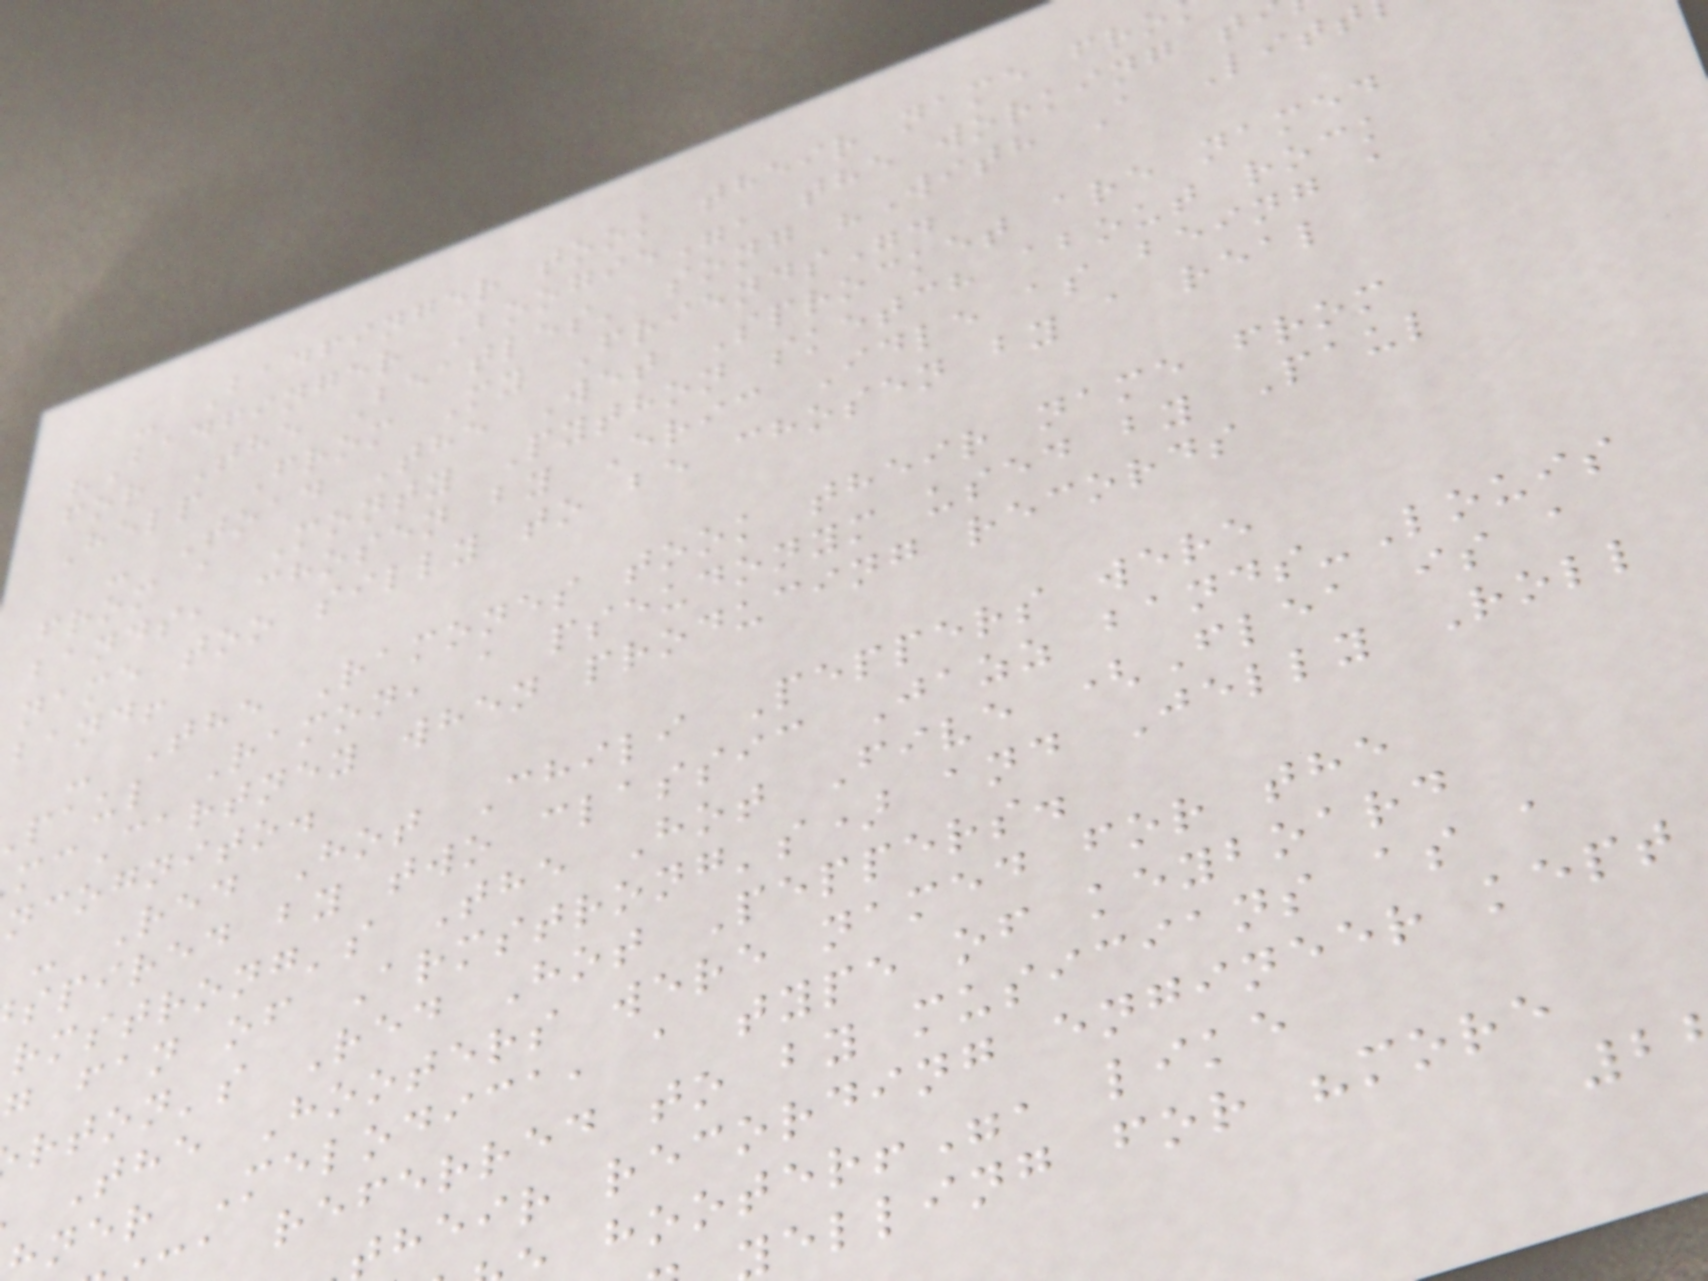- Badfinger took their name fro
"Badfinger Boogie", the working t
for The Beatles' song "With A Litt
Help From My Friends".
- Toad The Wet Sprocket are named
from a Monty Python sketch about rock
bands, chosen by Eric Idle as being a
name too silly to be chosen by a real
band!
- The Ramones took their name from
paul Ramon, a pseudonym used by Paul
cCartney when producing records
ncognito.
- Red Hot Chili Peppers were
spired by two classic Jazz bands-Louis
rmstrong's The Hot Five (Flea is a
g fan of Armstrong's) and Jelly Roll
rton's Red Hot Peppers.
The Hooters were named for the
ner Melodica, a type of keyboard
a referred to by musicians as a
heir recording engineer kept
hooter!", like
elling for "more
